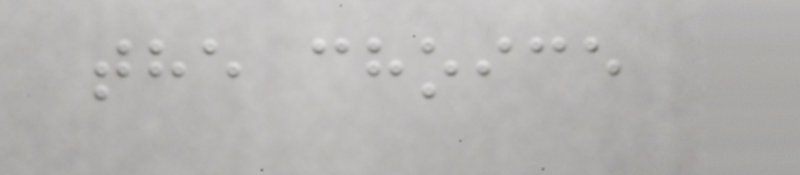the choice
